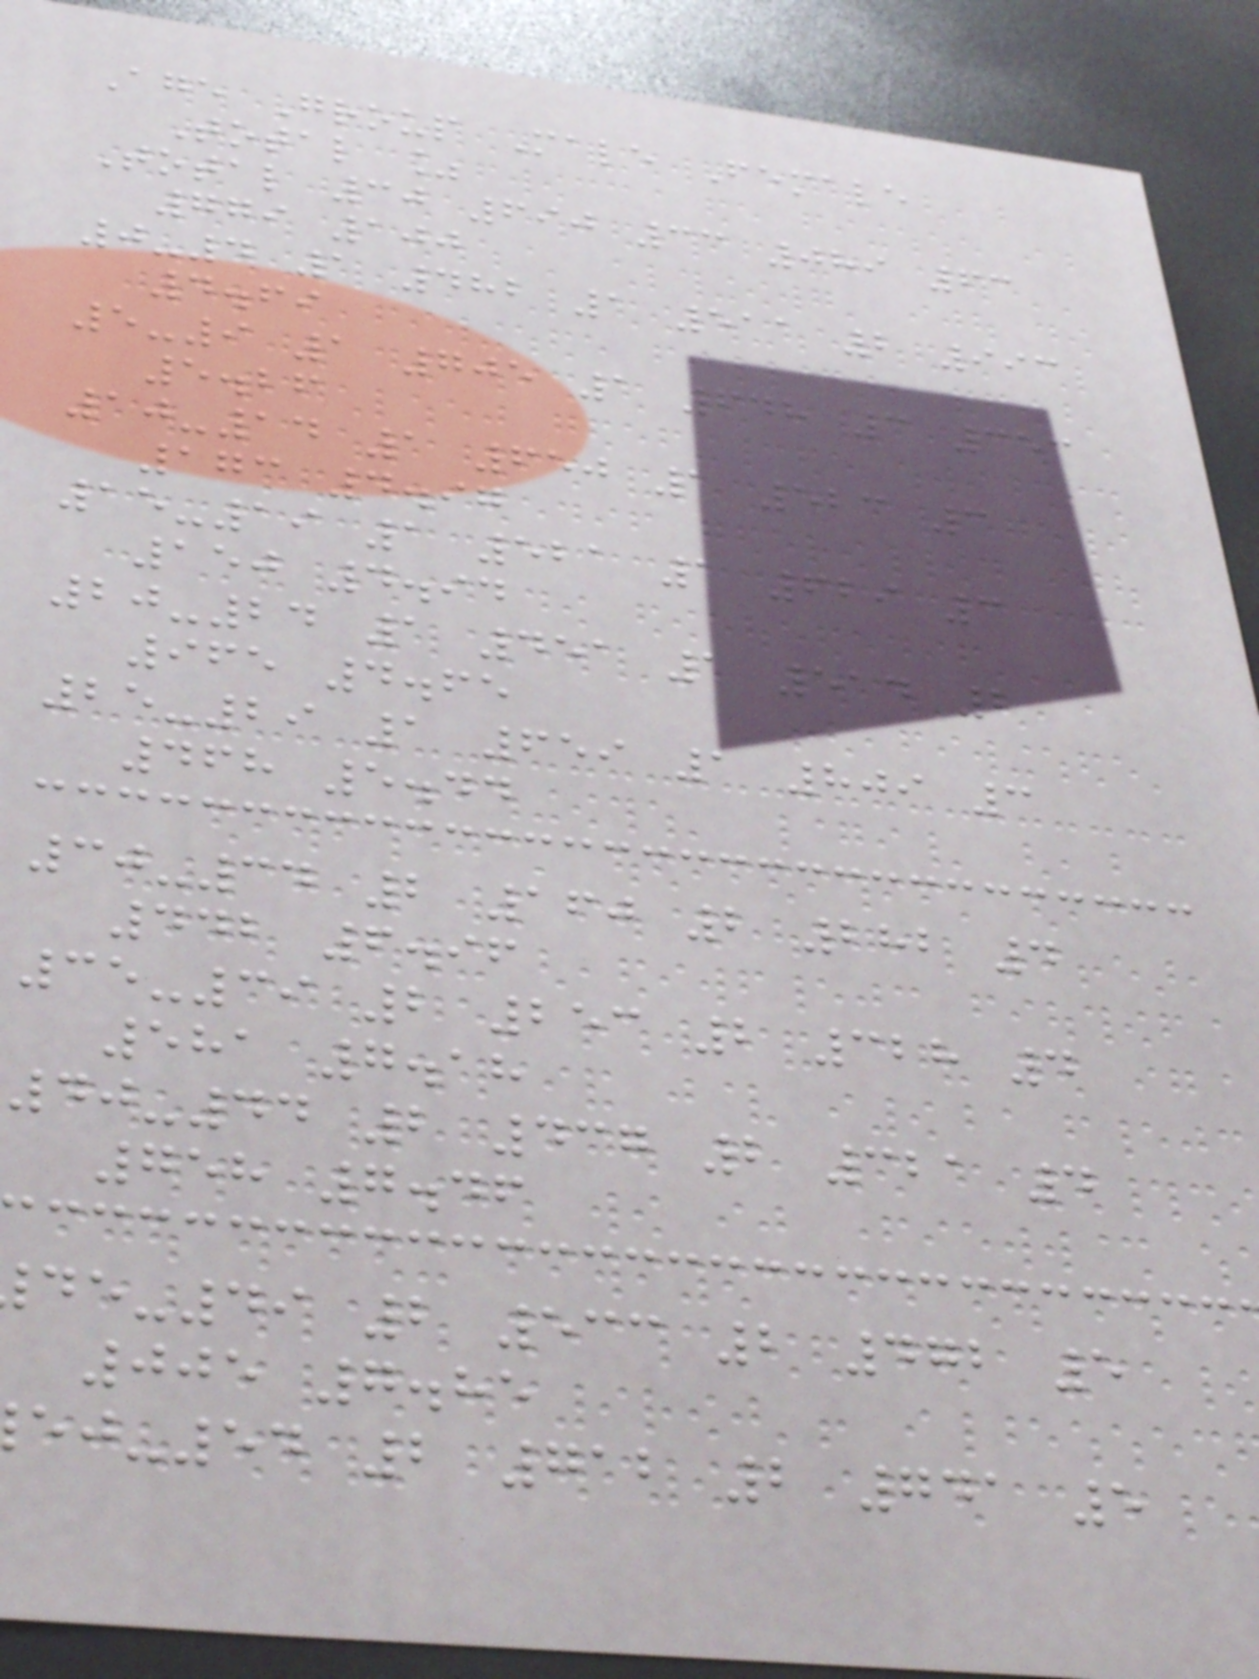Age Group Male Female
Total %
Total 30 690 33 089 63
779 100
0-4 1 482 1 511 2 993
4.69
5-9 1 705 1 648 3 353
5.26
10-14 1 650 1 523 3
173 4.97
15-19 1 521 1 629 3
150 4.94
20-24 1 451 1 514 2
965 4.65
25-29 1 659 1 809 3
468 5.44
30-34 2 160 2 282 4
442 6.96
35-39 2 253 2 328 4
581 7.18
40-44 2 437 2 321 4
758 7.46
-49 2 533 2 472 5
005 7.85
-54 2 712 2 741 5
